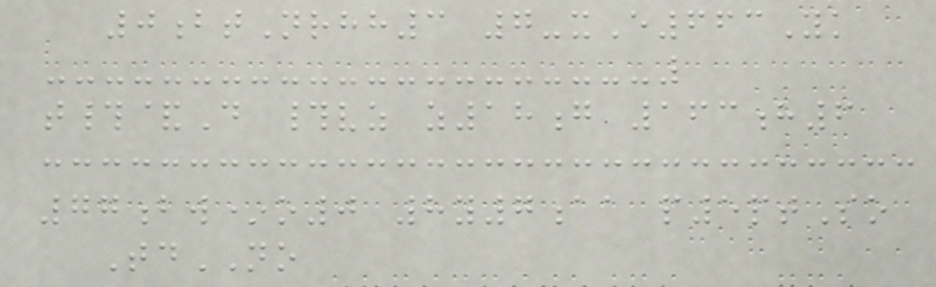0btNrhh3 7-xE663Yk
t#&D #vz z18g 163h6
77bw*o0 8y7aa p5ptSo
TdNO
